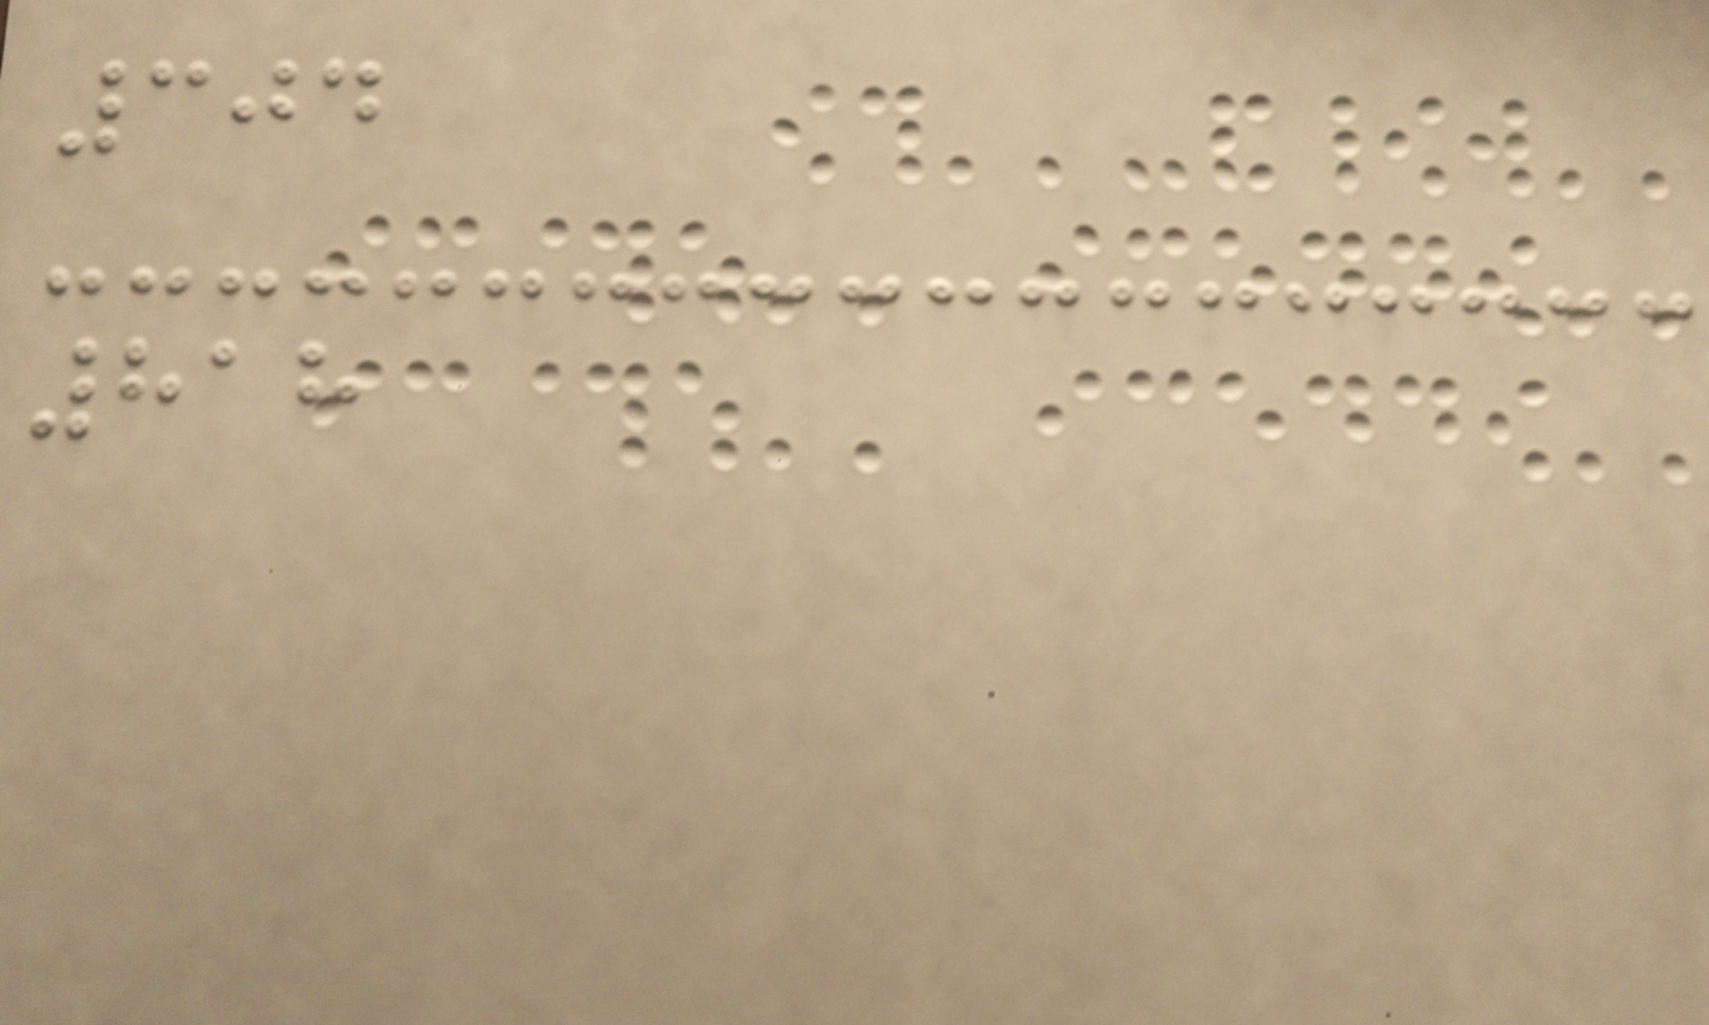304
818
